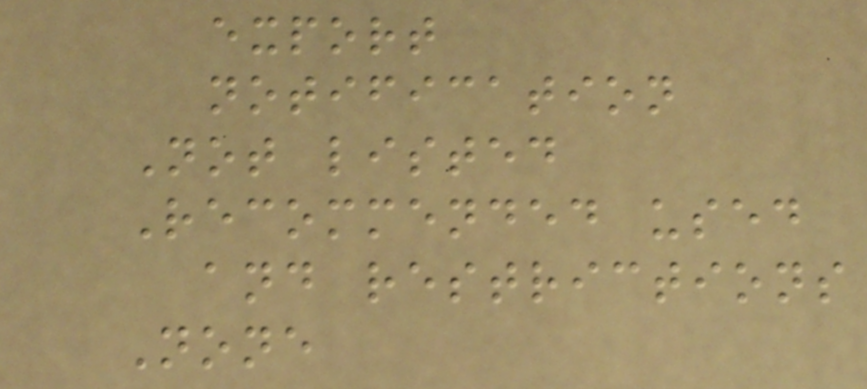export
notification
Not listed
Recommended used
and restrictions
None
